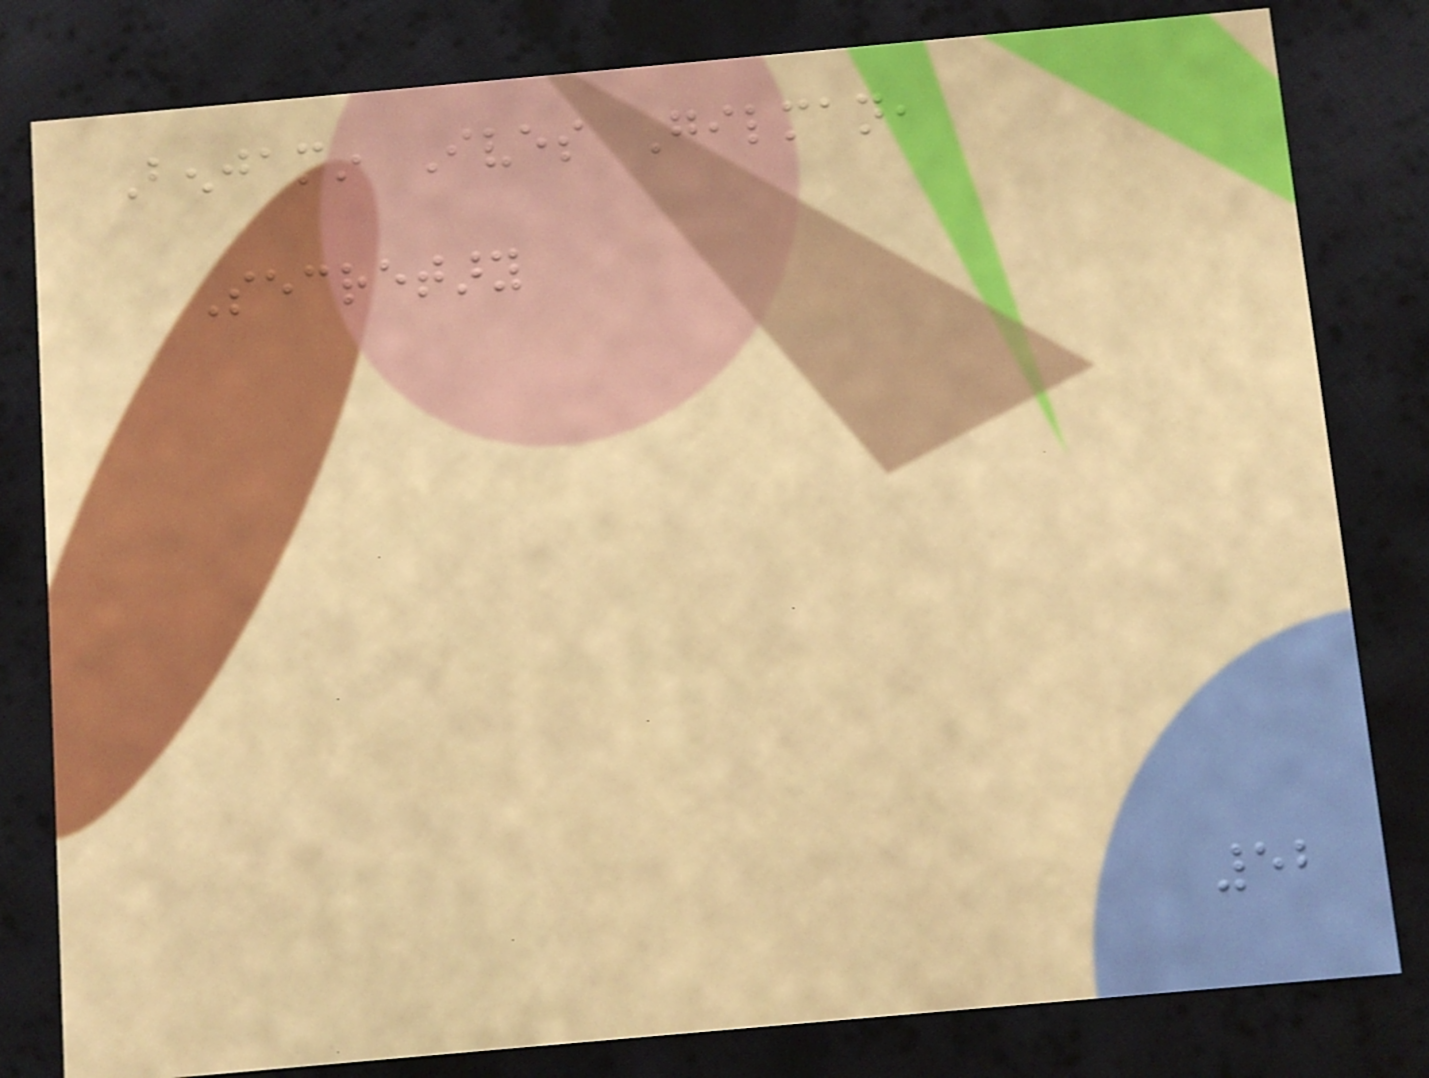Benjamin Ives Gilman,
Secretary
52
